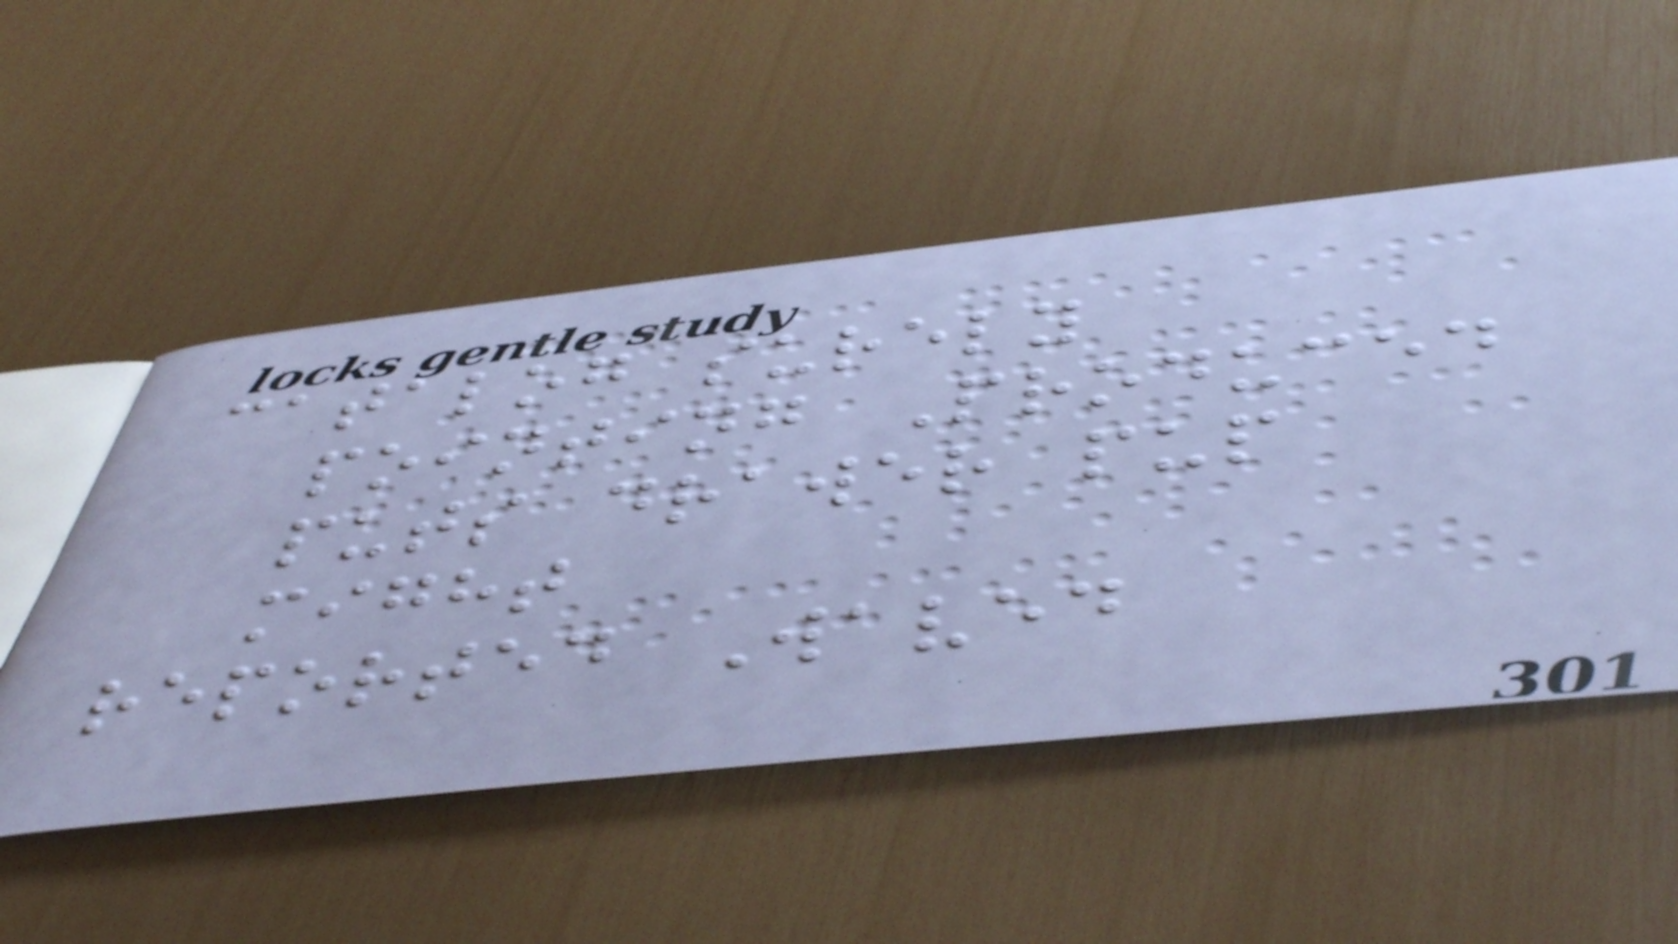catalog surely
pointing Produced
puts drawer pup
might
reported Waved
